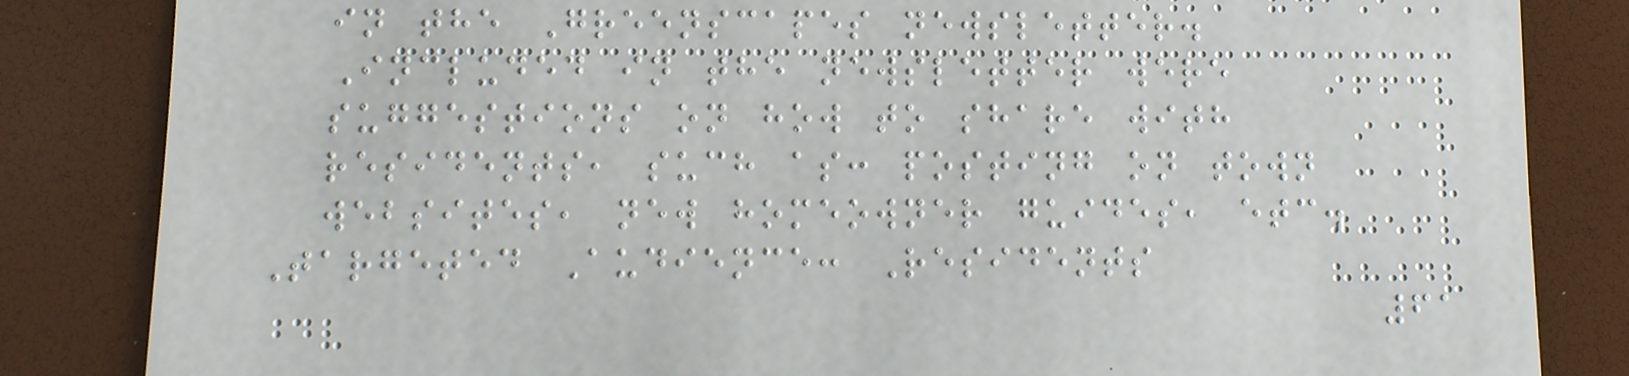in the Greenscapes newsletter.
Included in the newsletter were
suggestions on how to share with
residents, such as: posting on town
websites, new homeowner guides, etc.
Targeted Audience: Residents
61
